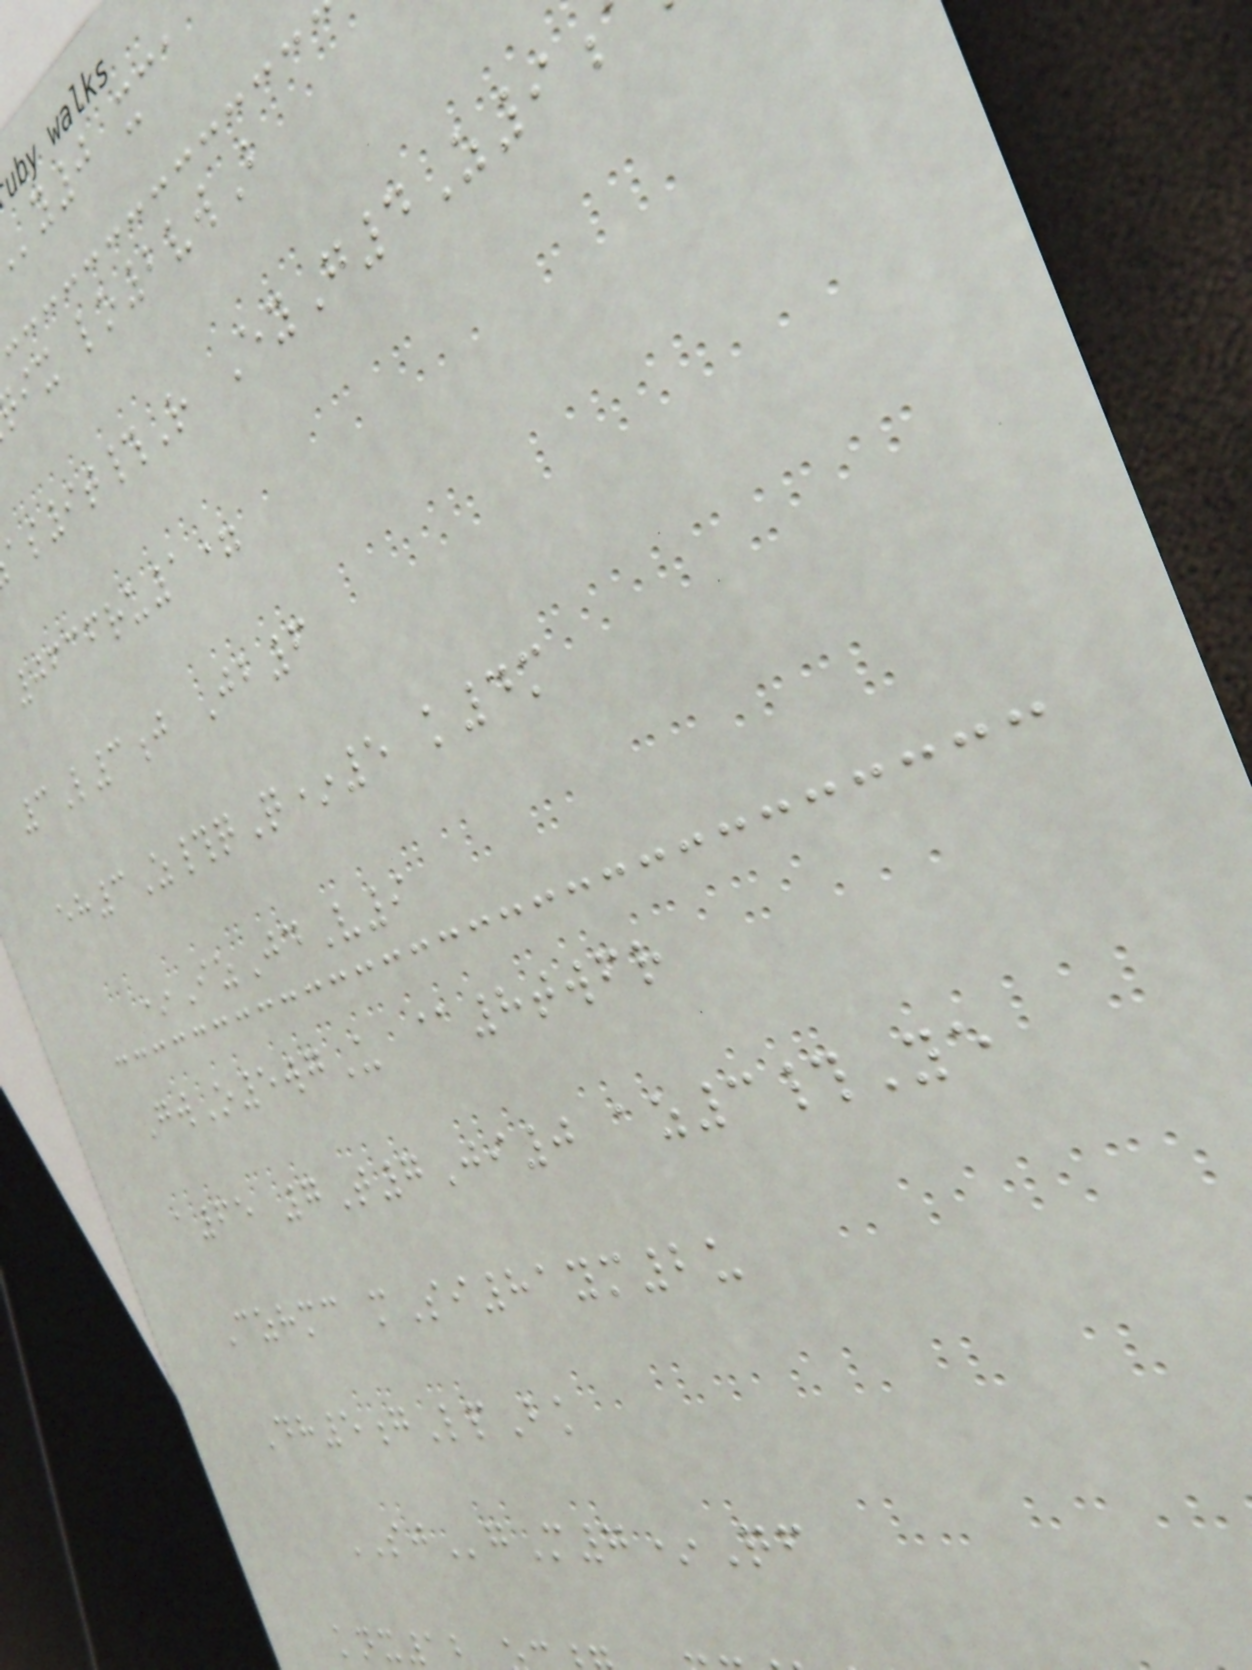y0 xca
ix lo2vwB
s9t#R EyG4Z9
0636ru1=
3L3j Jb6
eh3Z#qQ*5 k4m
*IzJdV9
GwO5wgU @8twfr
a65 7T7Ji0 az3#Ye
Czhmc mSi81ym2u
Dh5gLpBk
SJgM7*Qf
